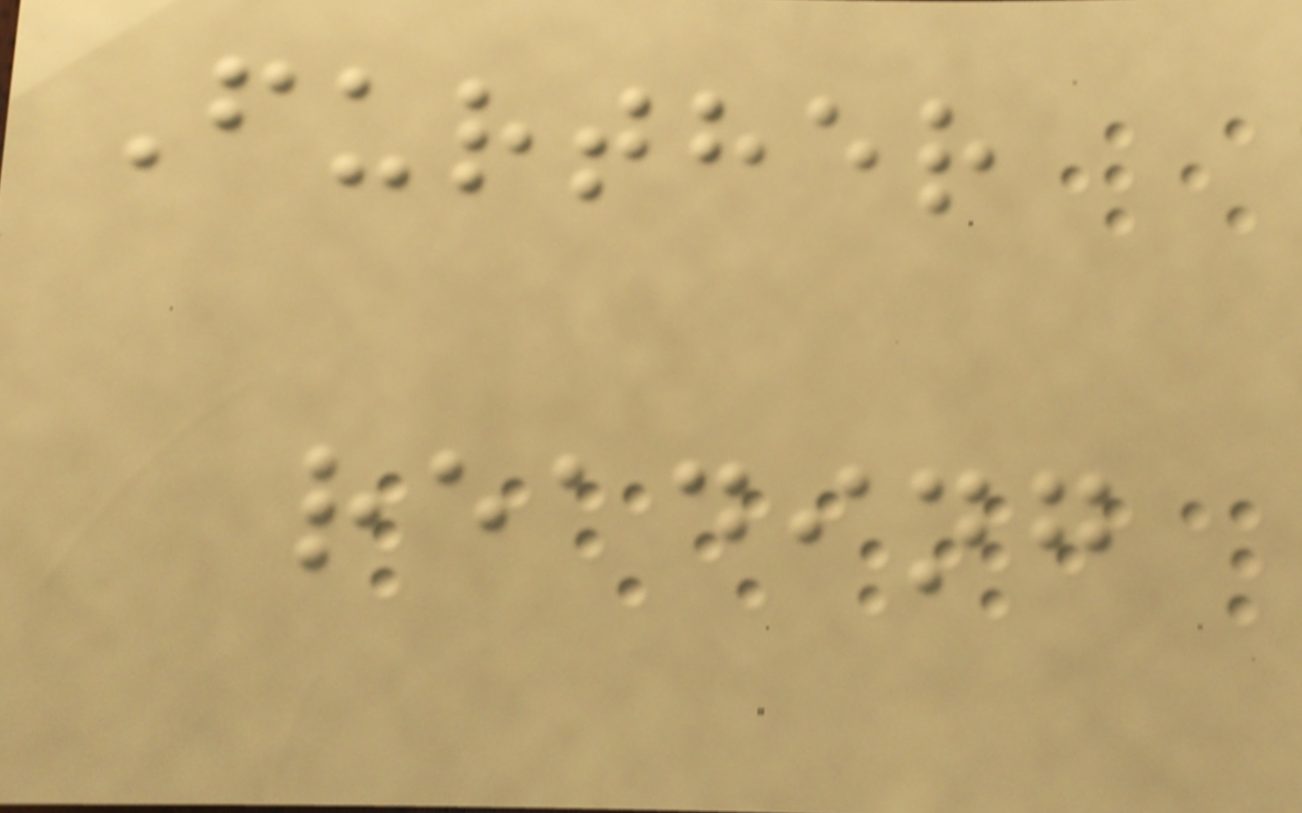Further
reading
